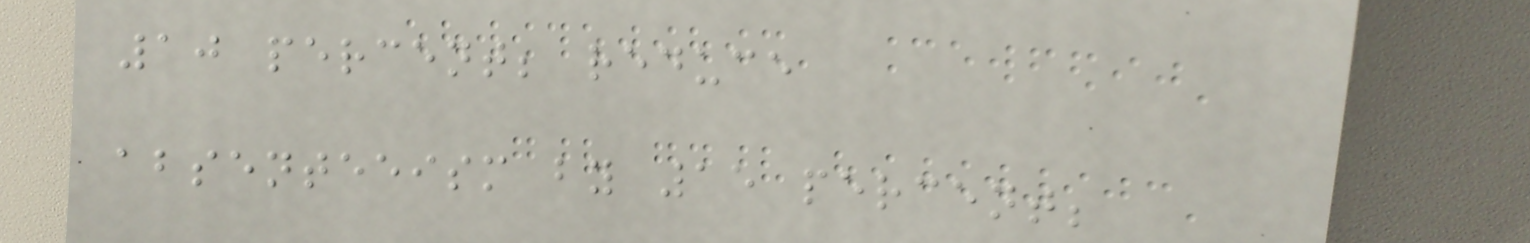10 percent; reduce
absenteeism by 15 percent;
